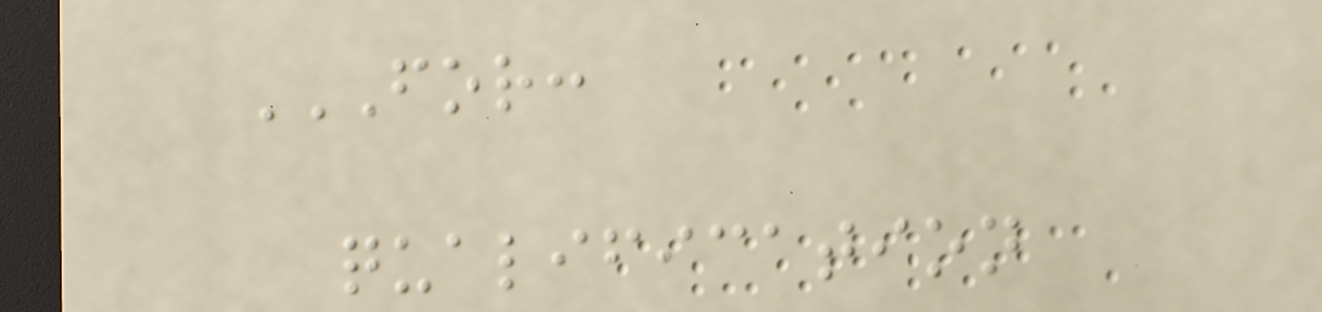FOR:
QUALIFICATION
